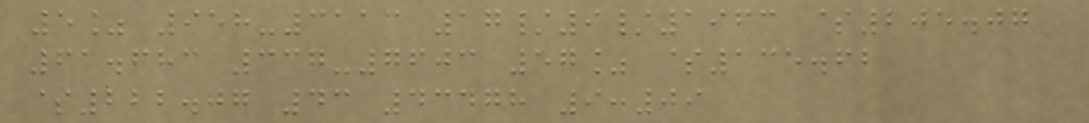5% 958-3113 17/9/1963 $205.07
61.683 337-7603 57% $135.62
$222.07 43 43478 9:09
